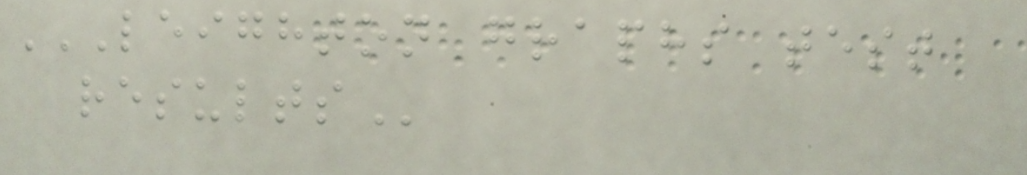LEIGHTON GRAPHS TEST
RESULTS
